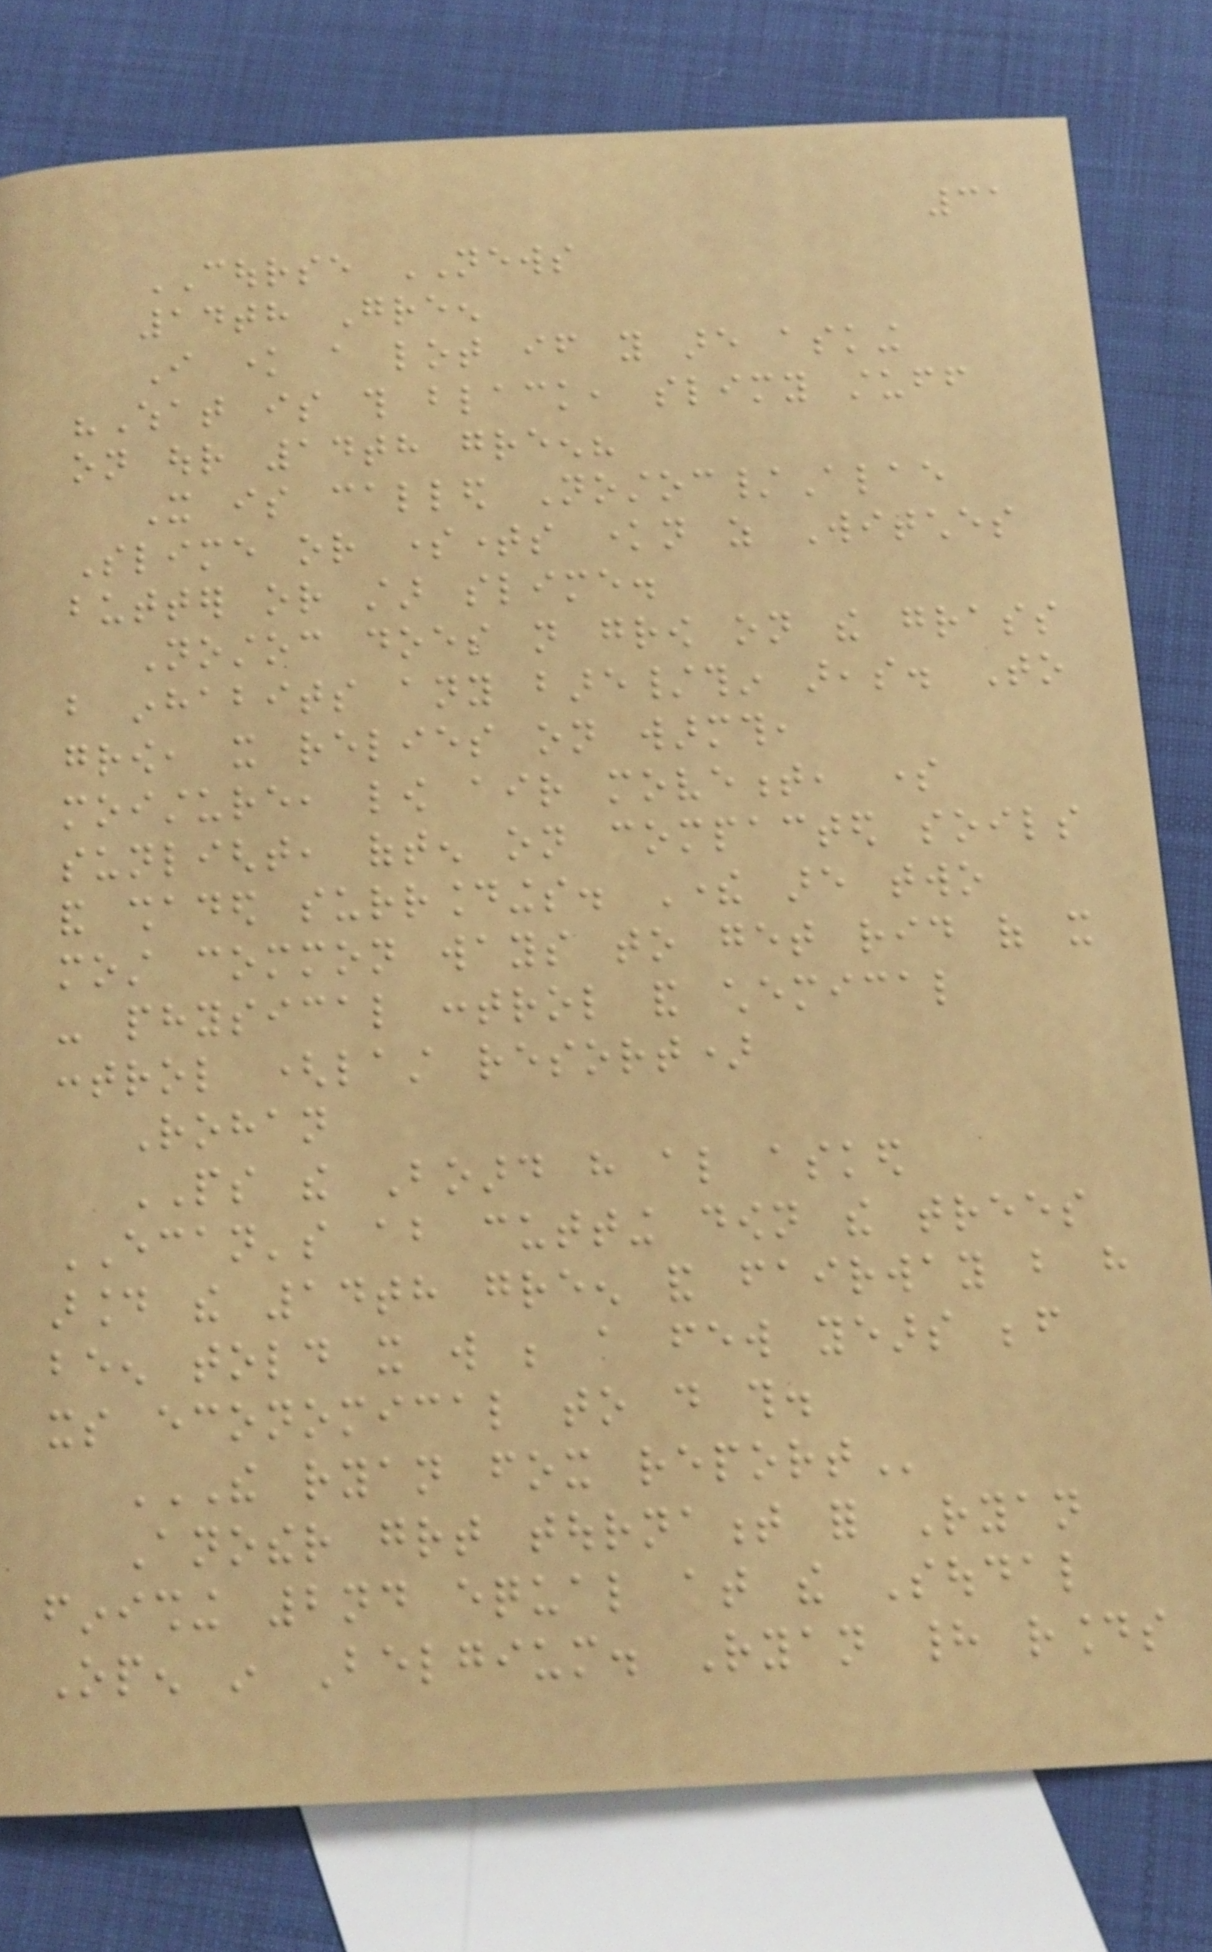31
COURSE NEWS
14th Green
I know a lot if you are asking
"What is this black, slimy stuff
on our 14th green?
It is called Nostoc/Alae
Slime or sometimes known as Witches
butter or star slime.
Nostoc does not grow on the grass
but inhabits any bare/thin areas. To
grow, it relies on warmth,
moisture, low air movement, some
sunlight, often on compacted soils
and shaded surroundings. There are two
most common ways to get rid of it
- physical control and chemical
control (last resort)
Rohan
PS the Board have also asked
ECAN's about cutting down the trees
around the 14th green and fairway but have
been told it will be a few years before
its economical to do this.
THE RYAN FOX REPORT
Another great tournament for Ryan
finishing 2nd equal at the Soudal
Open in Belgium. Ryan had rounds
